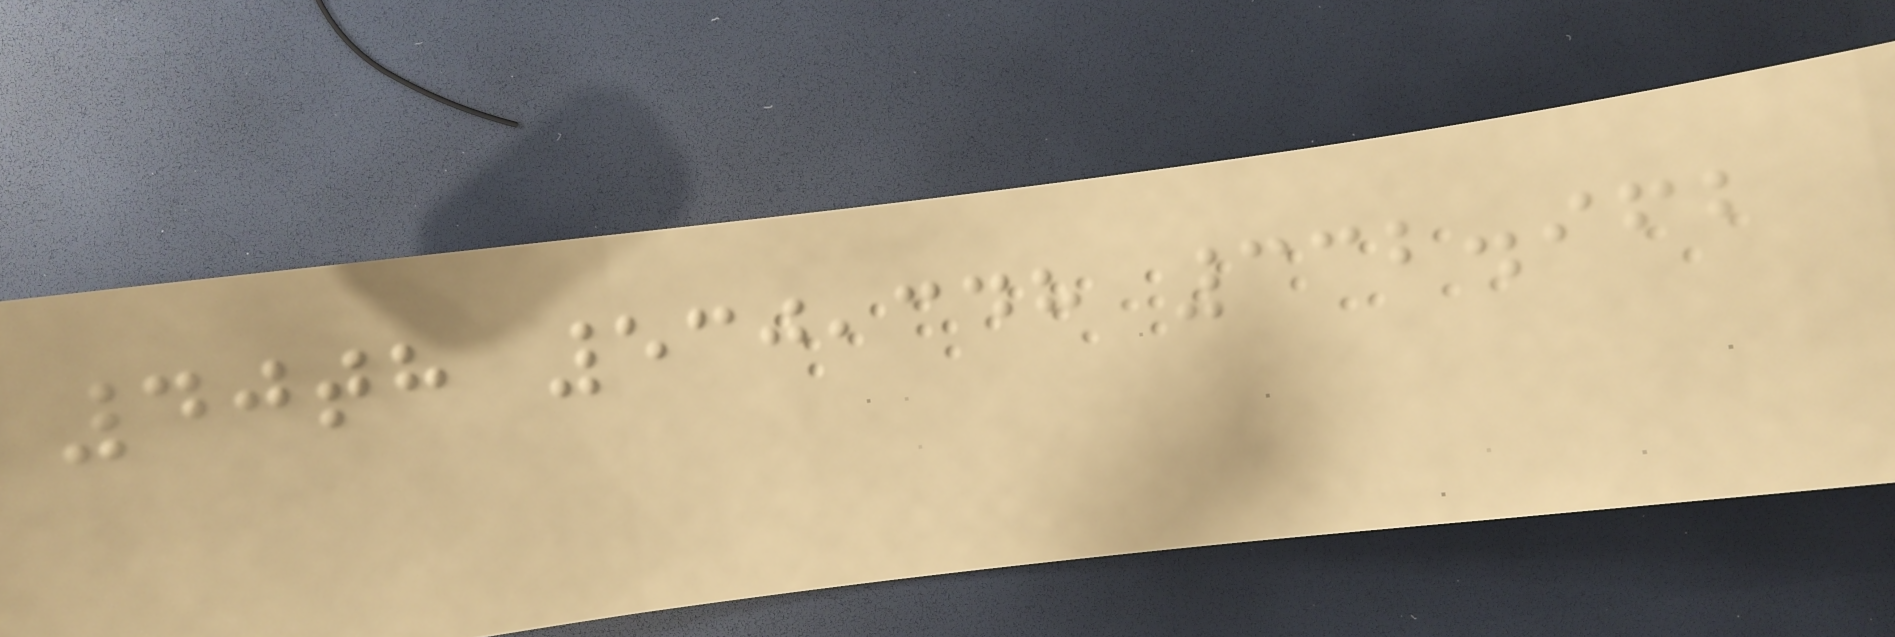40th 530,348 332.962
